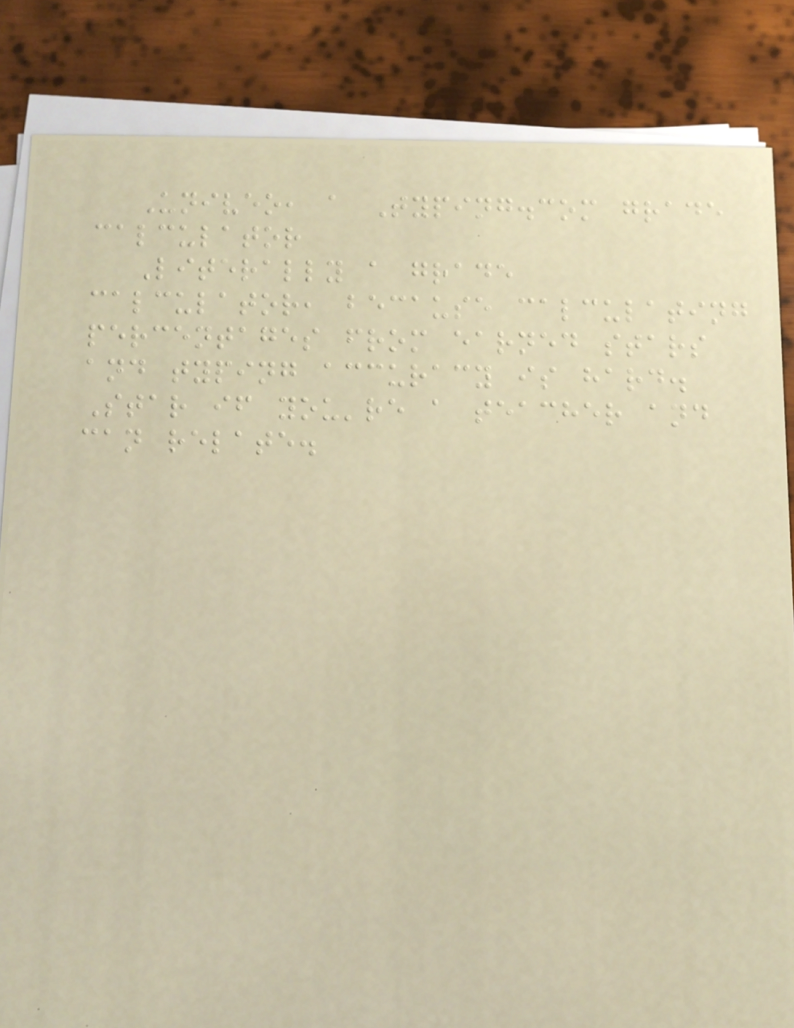Univeo, a Typing.com grade
calculator
Literally a grade
calculator, because calculating
percentages from earned stars
and typing accuracy is hard.
Star if you're a teacher and
can relate.
